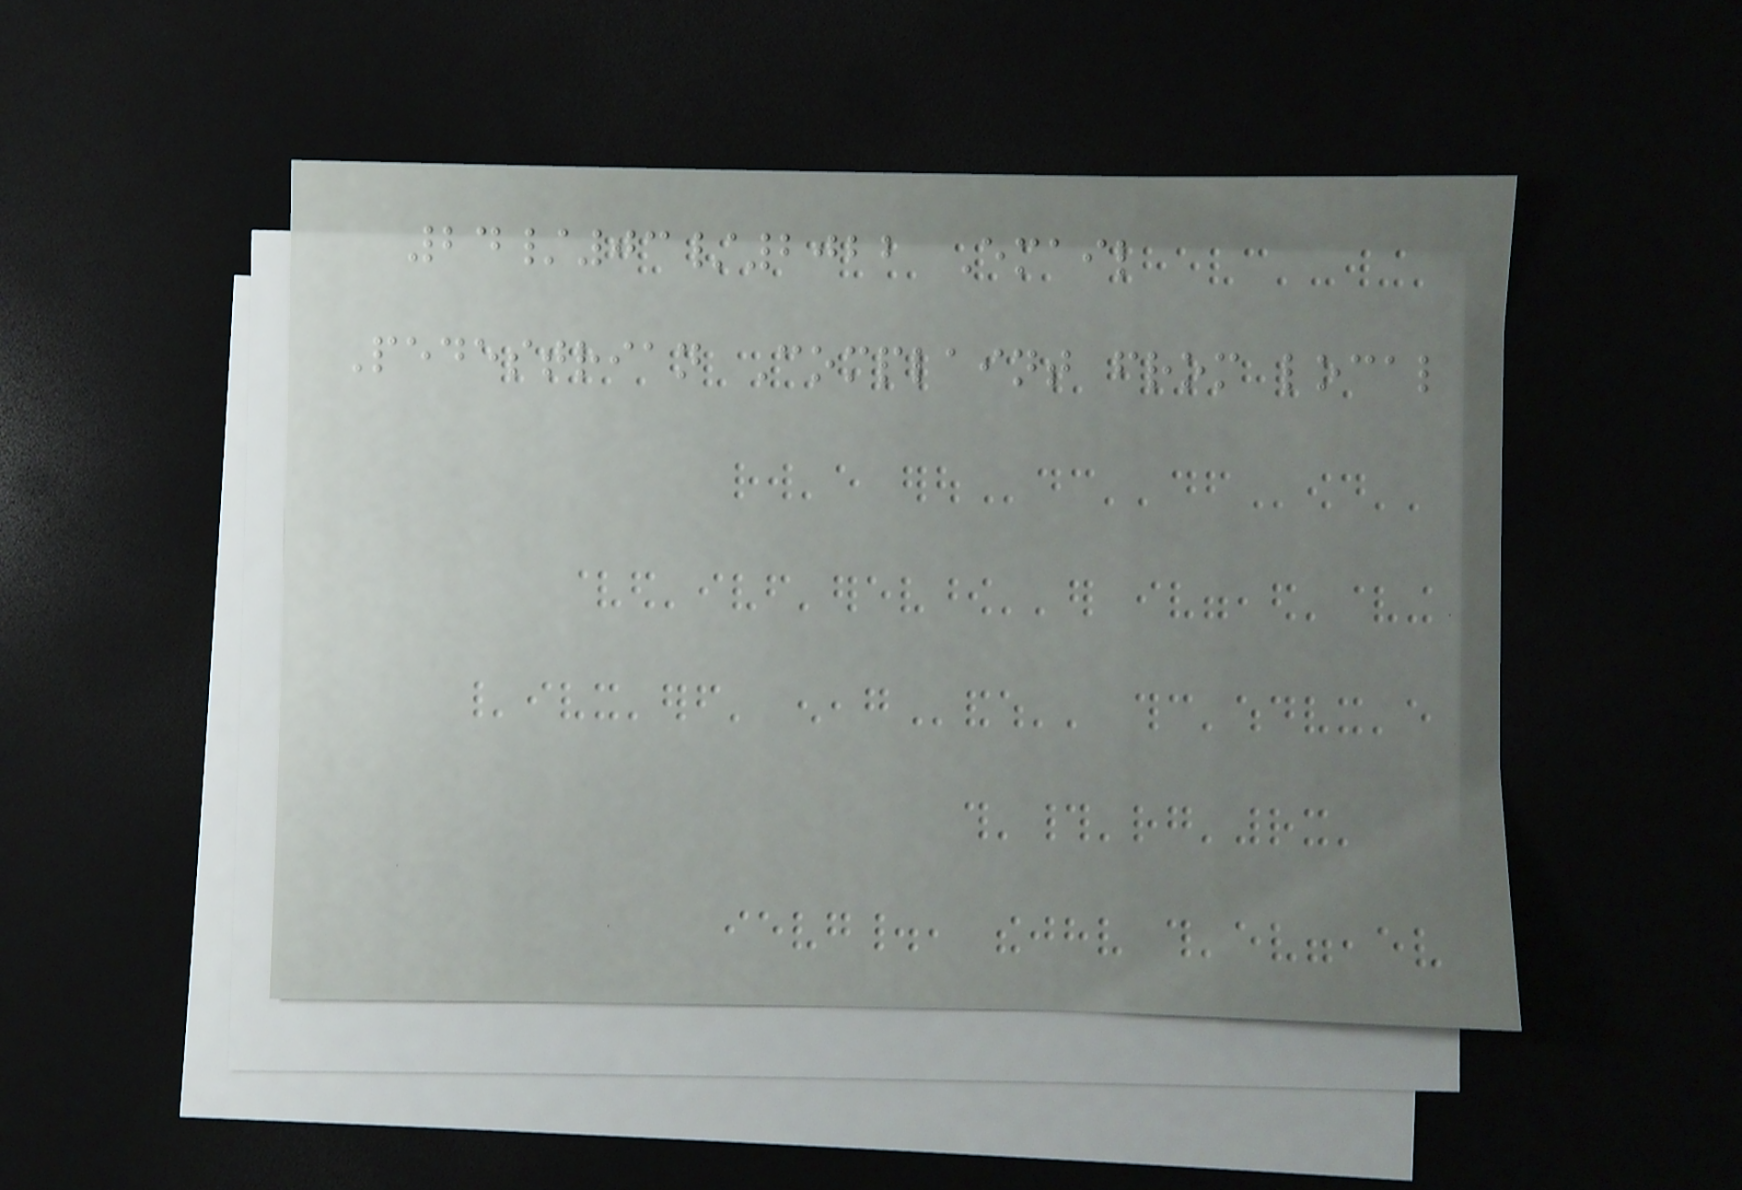24/03/2022 Email
Pedestrian Complaint from local
